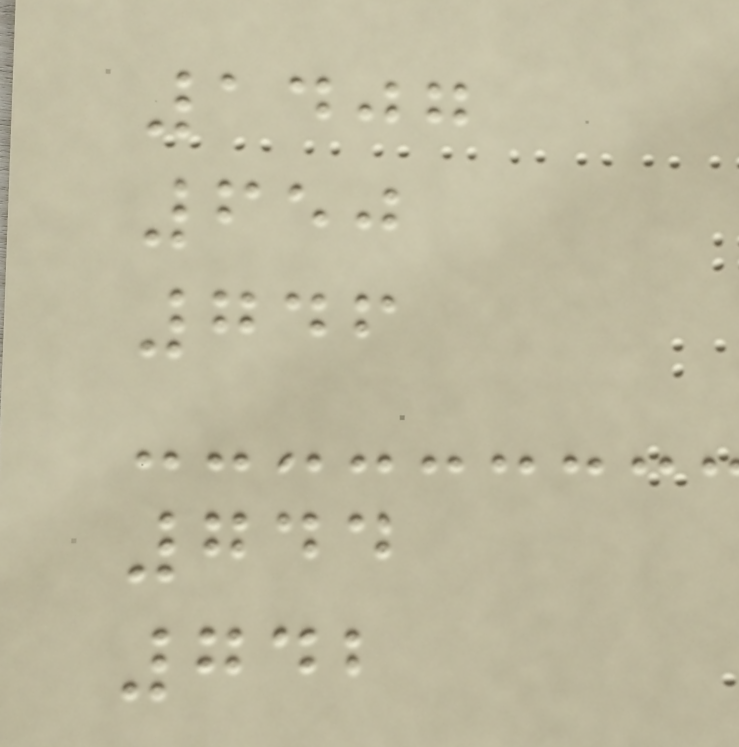1407
650
746
744
742
